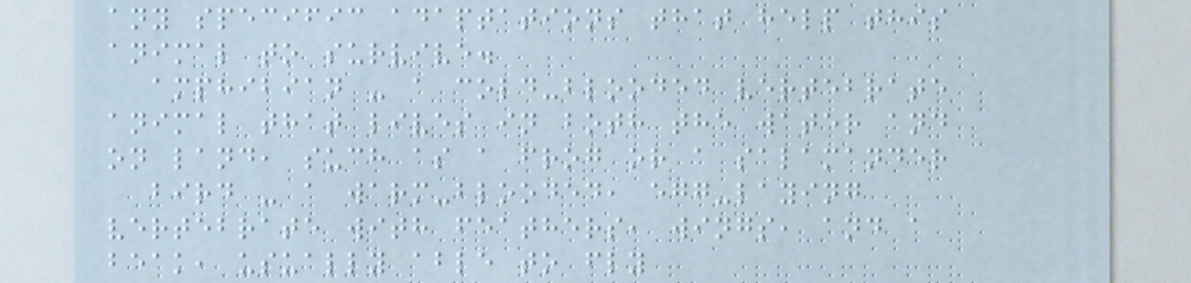any specific adaptations that help this
animal to survive.
amphibian - a cold-blooded vertebrate
animal that lives in both the water and
on land, such as a frog or a salamander
bird - a warm-blooded, egg-laying
vertebrate with feathers, wings, and a
beak, usually able to fly
